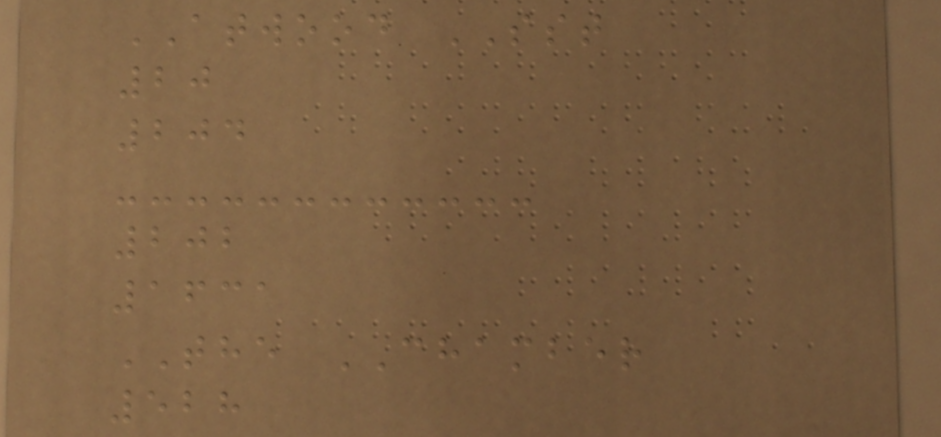ATWOOD SST
20
204
202
1631
THE CHAMBER
528
